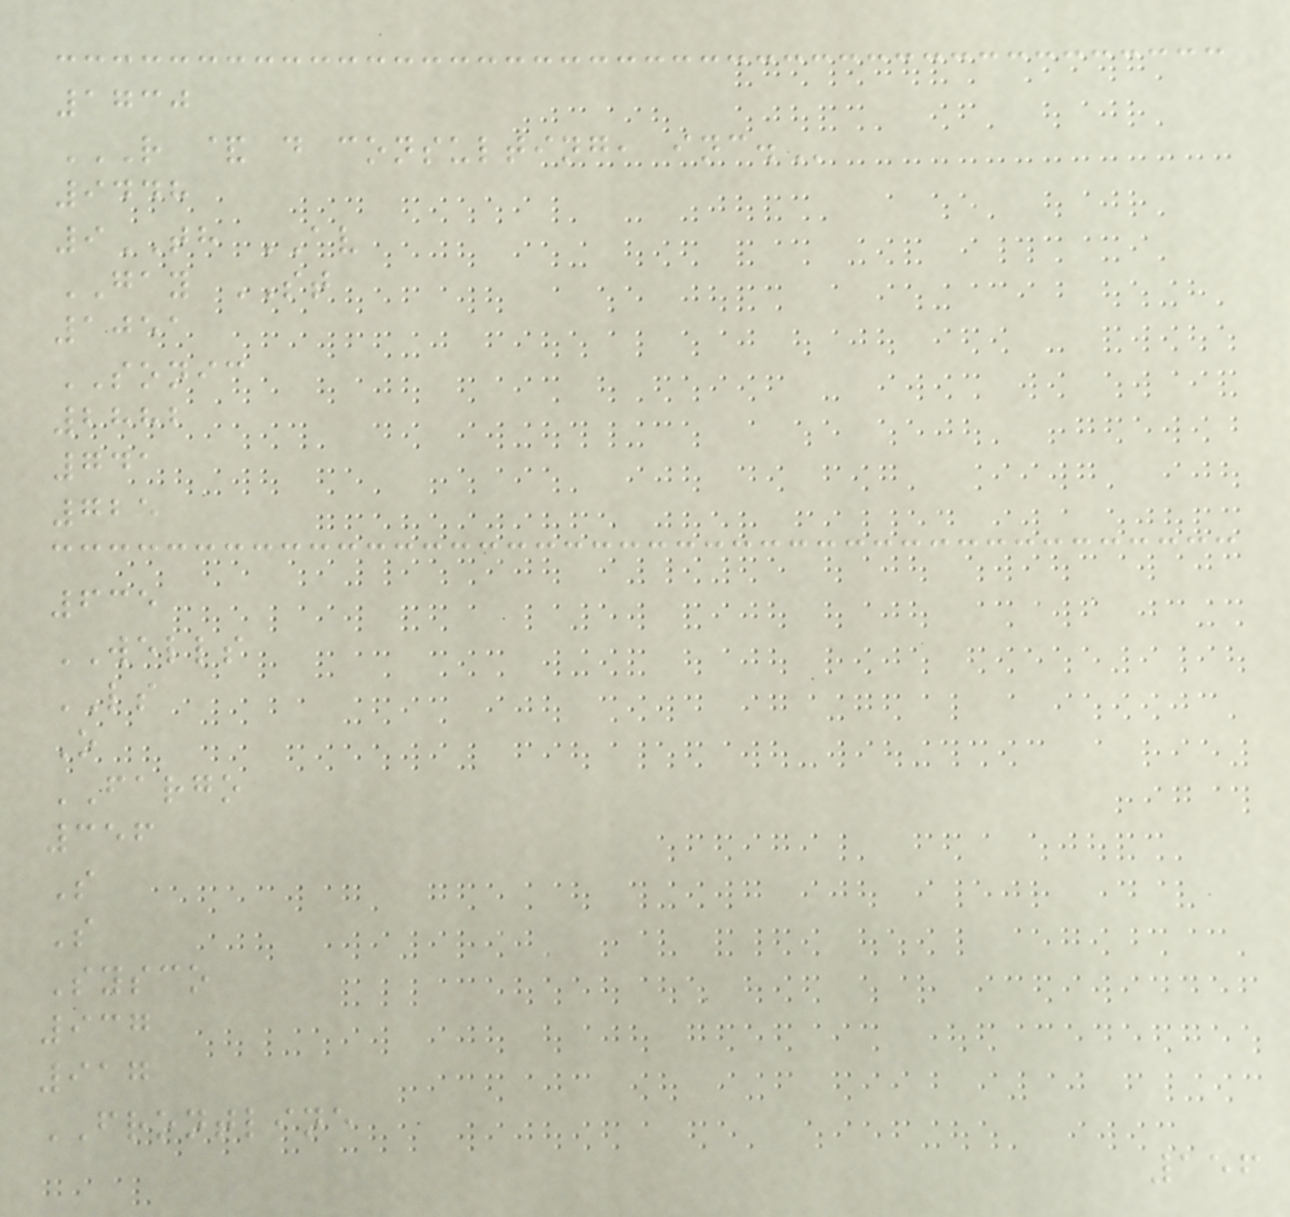1730
R & D CONSULTING, INC.
9448
9TH AV
GAY ST
1051
SONIC
2882
741
725
635
WELLS
LS
O
FARGO
356
S
S
Sysco
937
917
FRONTLINE
156
